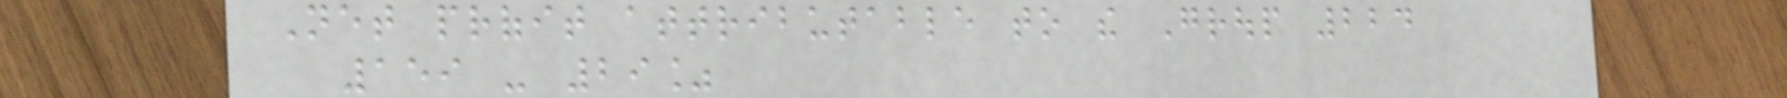Net profit attributable to the Group 224
159 - 29%
